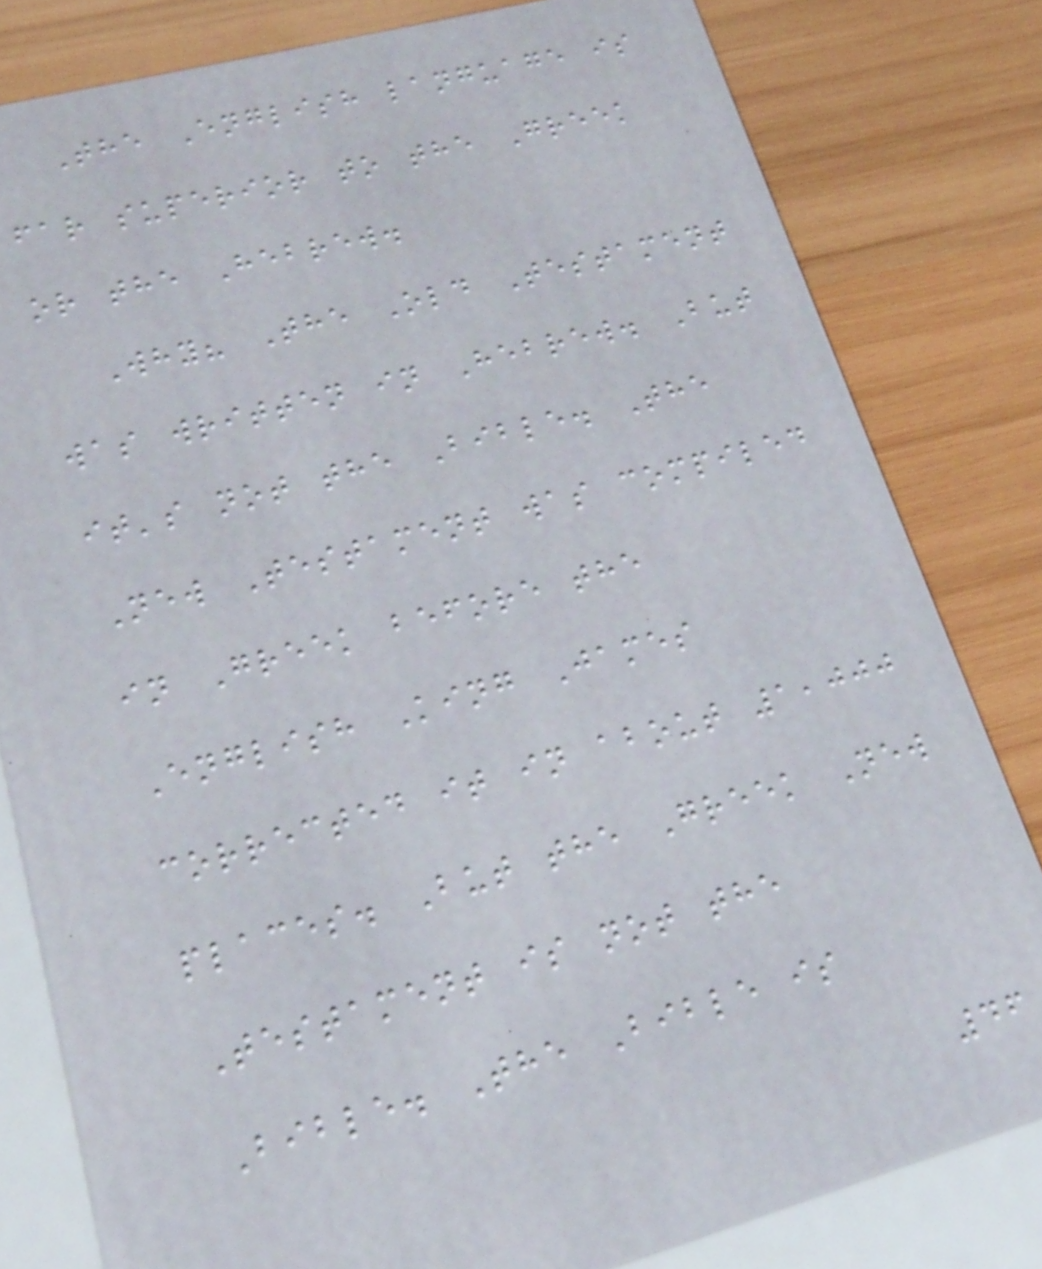The English language is
far superior to the Greek
or the Hebrew.
Why? The Old Testament
was written in Hebrew. But
it's not the Bible. The
New Testament was compiled
in Greek before the
English King James
corrected it in about 1,000
places. But the Greek New
Testament is not the
Bible. The Bible is
46
